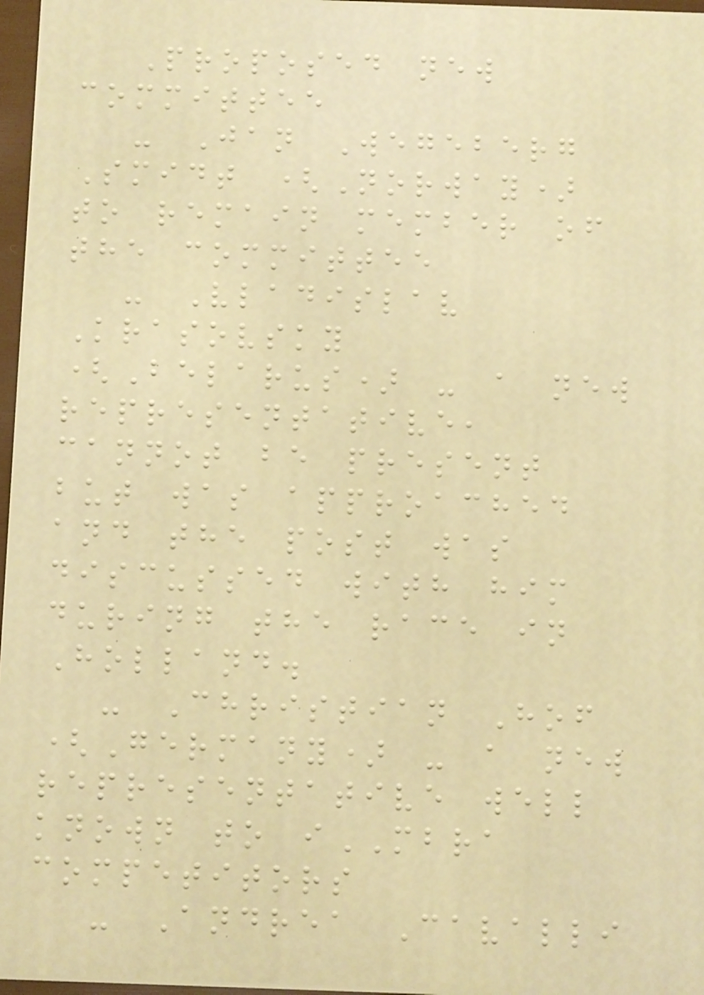Proposed new
committee
- Jan Wegeberg
Smidt (Norway)
to remain member of
the committee
- Vladislav
Krasovsky
(Belarus) - a new
representative,
cannot be present
but was approached
and the post was
discussed with him
during the race in
Holland.
- Christian Hof
(Germany) - a new
representative well
known to iMBRA
competitors
- Andrea Cavalli
